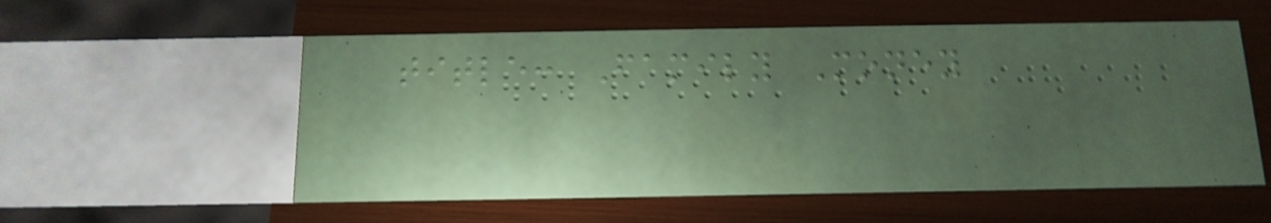title: Family Money
